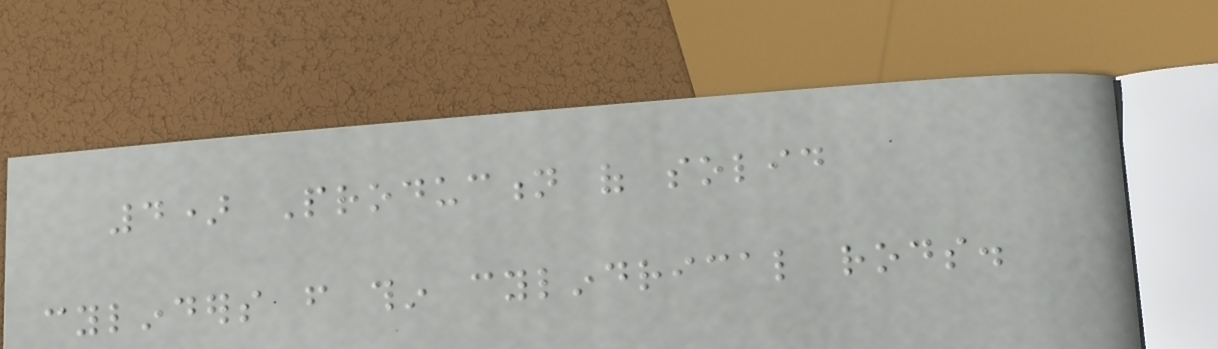4) Production of solid
cylinders from thin cylindrical rods.
